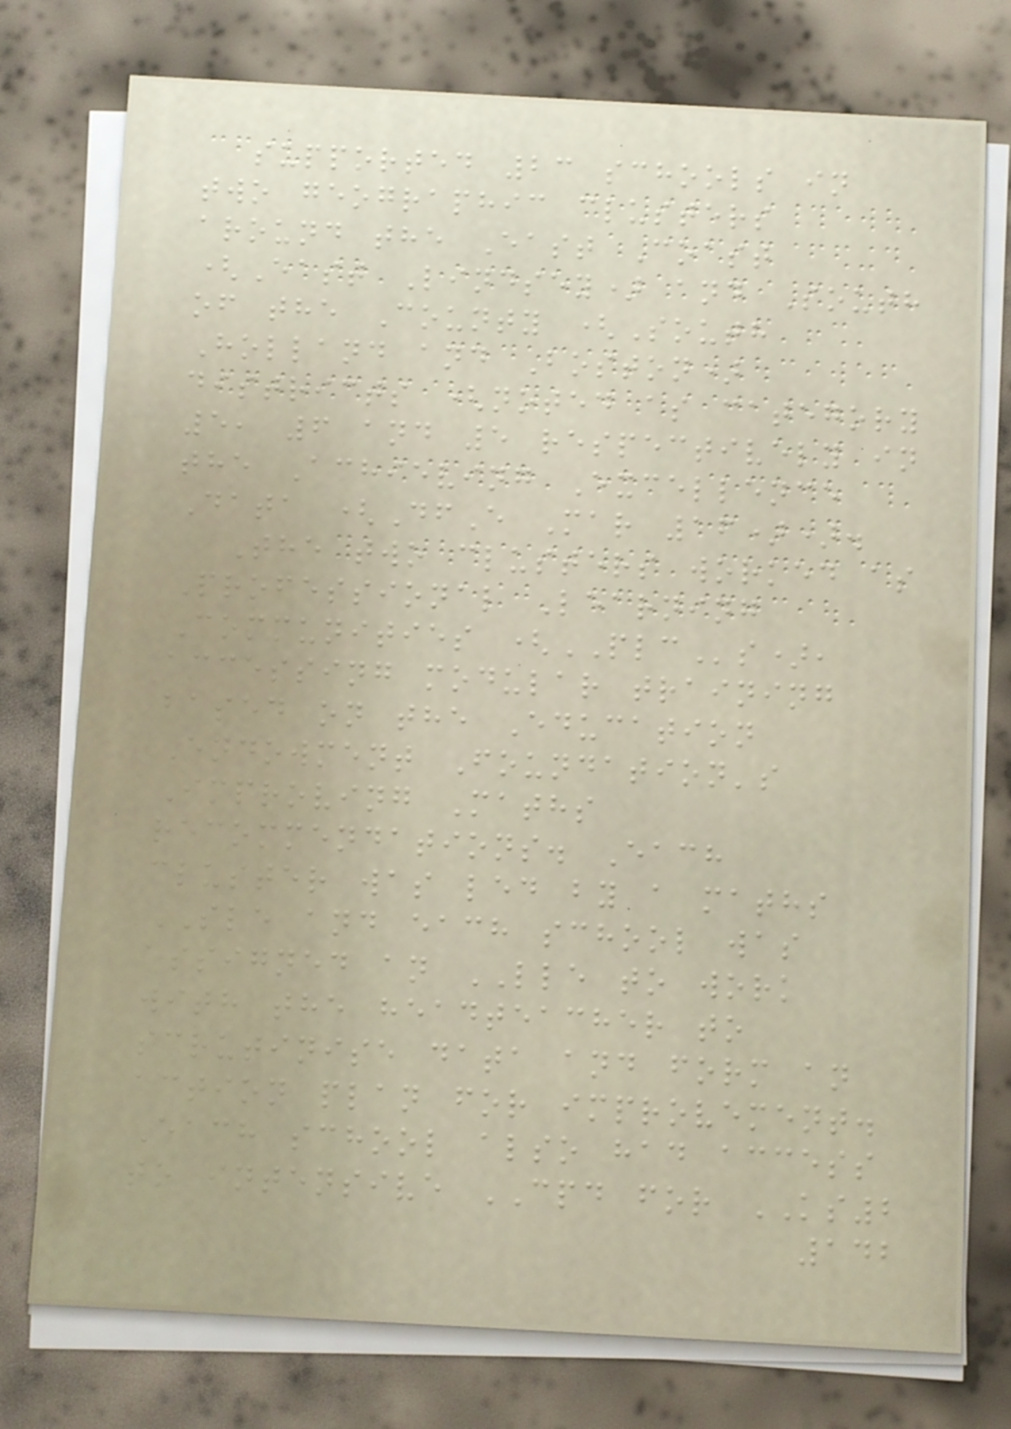supported 23 schools in
two geographic clusters
around the East Coast
(East Lindsey) and South
of the County (South
Holland and Boston)
districts (noted as category
5, 6 and 5 respectively in
the Achieving Excellence
Data (DfE Mar 16)).
The two clusters worked as
Professional Learning
Communities (PLCs),
accessing modular training
based on the Education
Endowment Foundation's
Improving Maths
recommendations. Each
cluster was led by a maths
SLE and each school was
assigned an LLE to work
with the headteacher to
scrutinise data and form an
action plan for improvement.
Each school also had access
to intensive CPD for KS2
142
